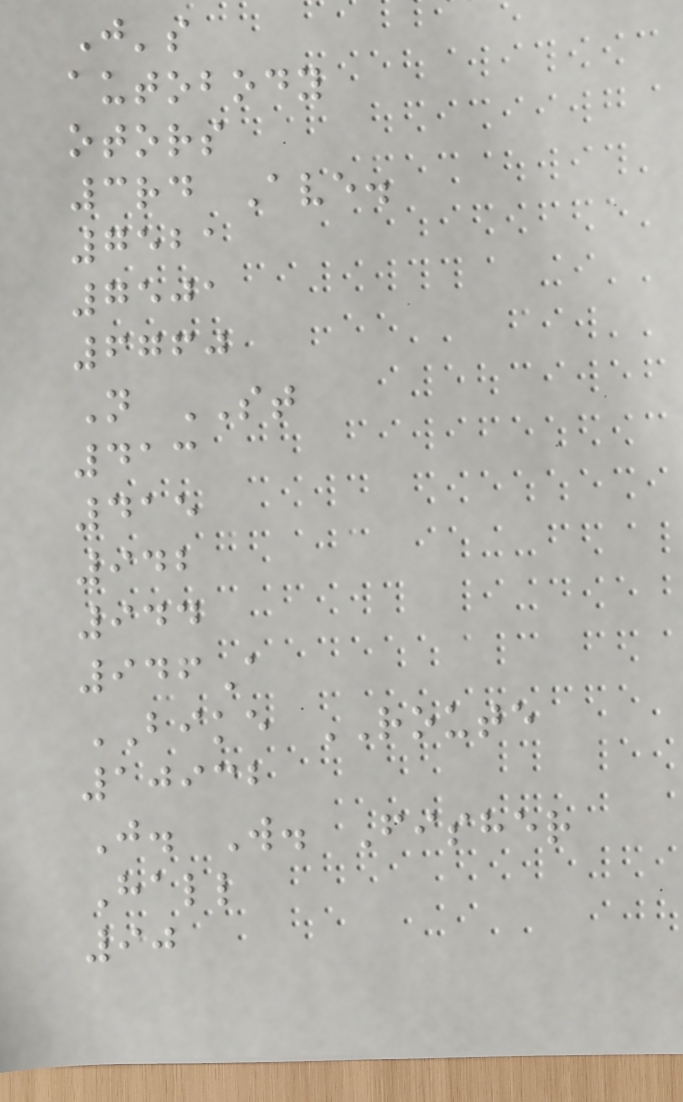J's
autobody
otors
3rd Ave.
7521
7501
6760
N ST
413
415
942
944
946A
BIKE ROUTE
10932
J. W. Fisher
Hall
90
